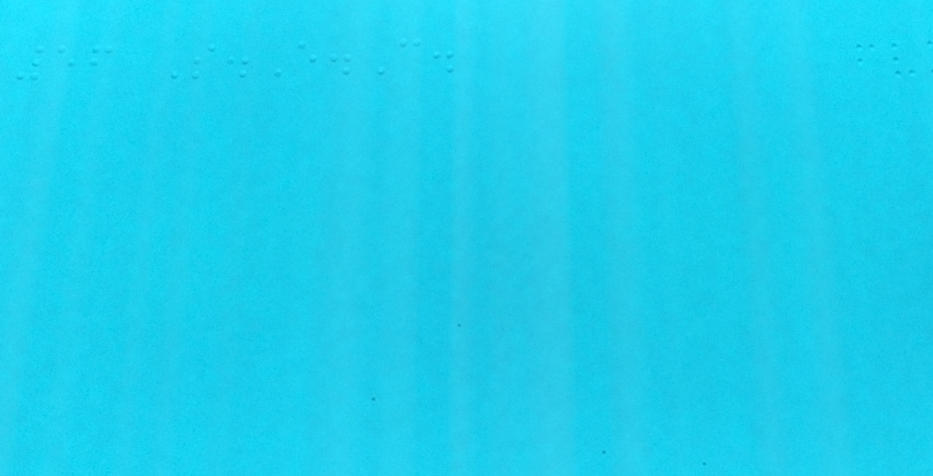56 S.E.C.
